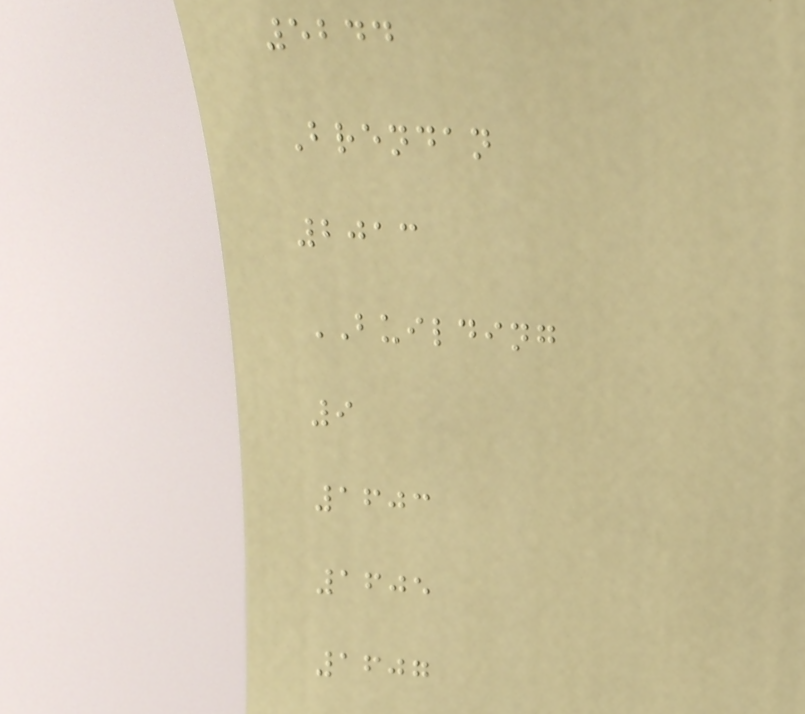5244
Brendan
2013
BUILDING
9
1603
1605
1607
